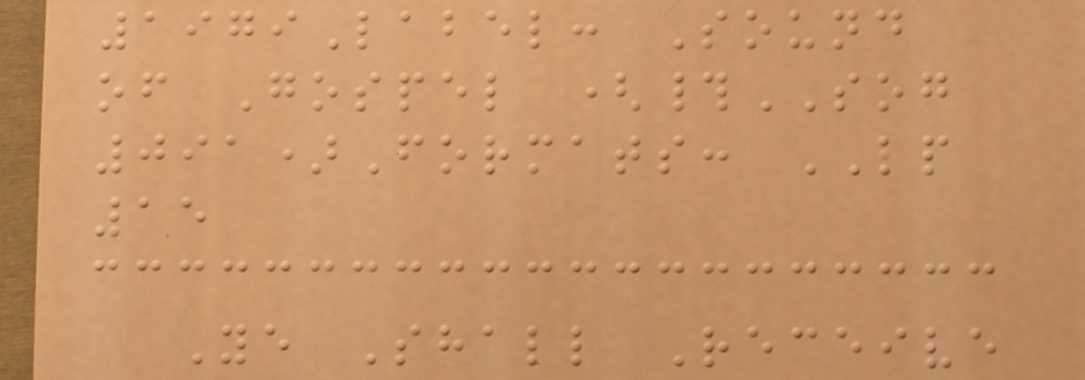1979Label: Sound
of Gospel (#SOG
091)Formats: LP
15
Ye Shall Receive
